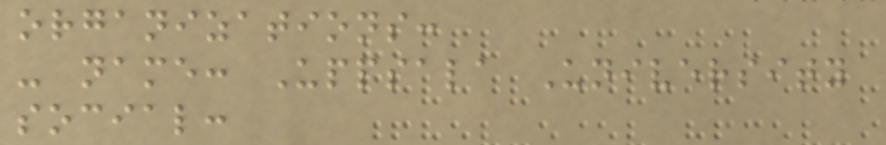organizations:
- name: Uppsala University
social:
